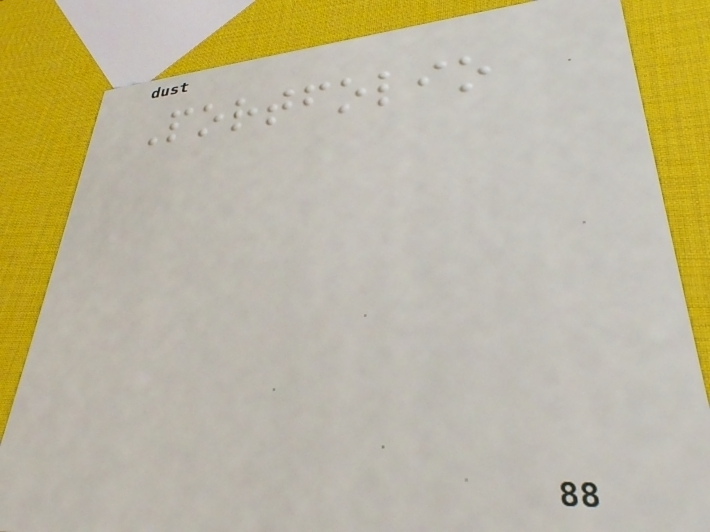Portfolio
